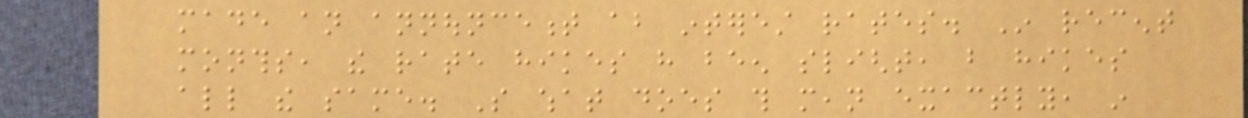made an announcement about interest rates. In recent
months, the rate hikes have been slight, but hikes
all the same. So what does this mean exactly, in
